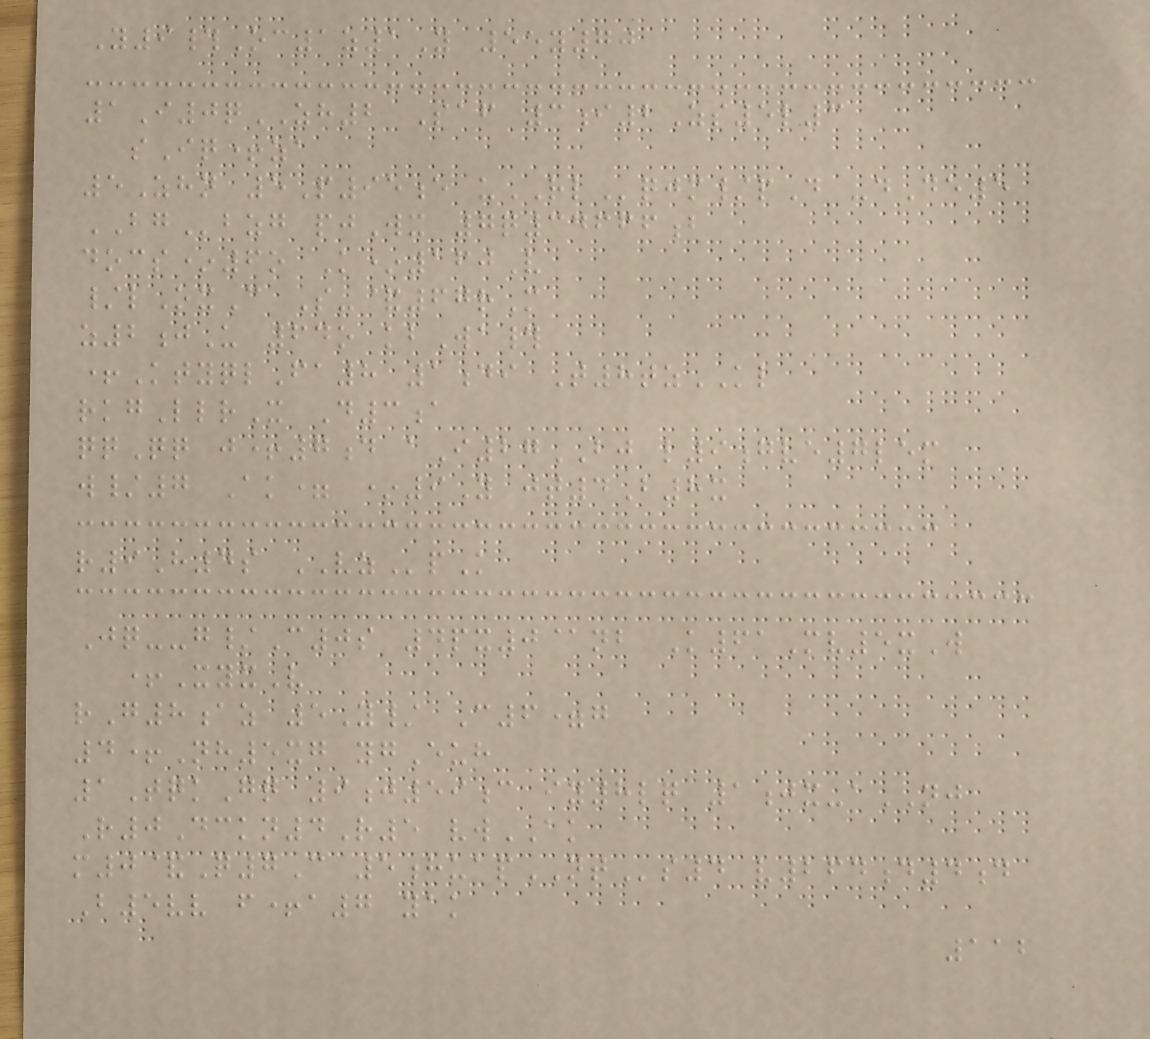Y9#Oc1z1Y 55y70
1I0qZH2 Saf 3i2Zs5l3
sIq+za
5Zhn 5P95e uRLqjm/pD -dDe5
BGbzg pjWx 7q34666b
docs*6o K*160V
/lOxC S-&67rM
z2jU 64o kbWa#
+KtyqlFa8 1di T8tzKL
rkgLlrX D3a
qqQq j+7d aI27BJ l9gve7lem
w/7 Ak= *9Y jt4B8x
r9H4s VZpK
Jq--g/C0s 4px0@nb K61Mv5xW
+XyxV
rG8az 5Y/ C6=g
4+Nh5xg ygEuh
1TqkGq 9j59c iy8lq 1jx-aNJ
R0Dckn4R5 vwAK
m0&Q7C 5huapNTs4 v264d4d
B5vv f+a7 yak
112
